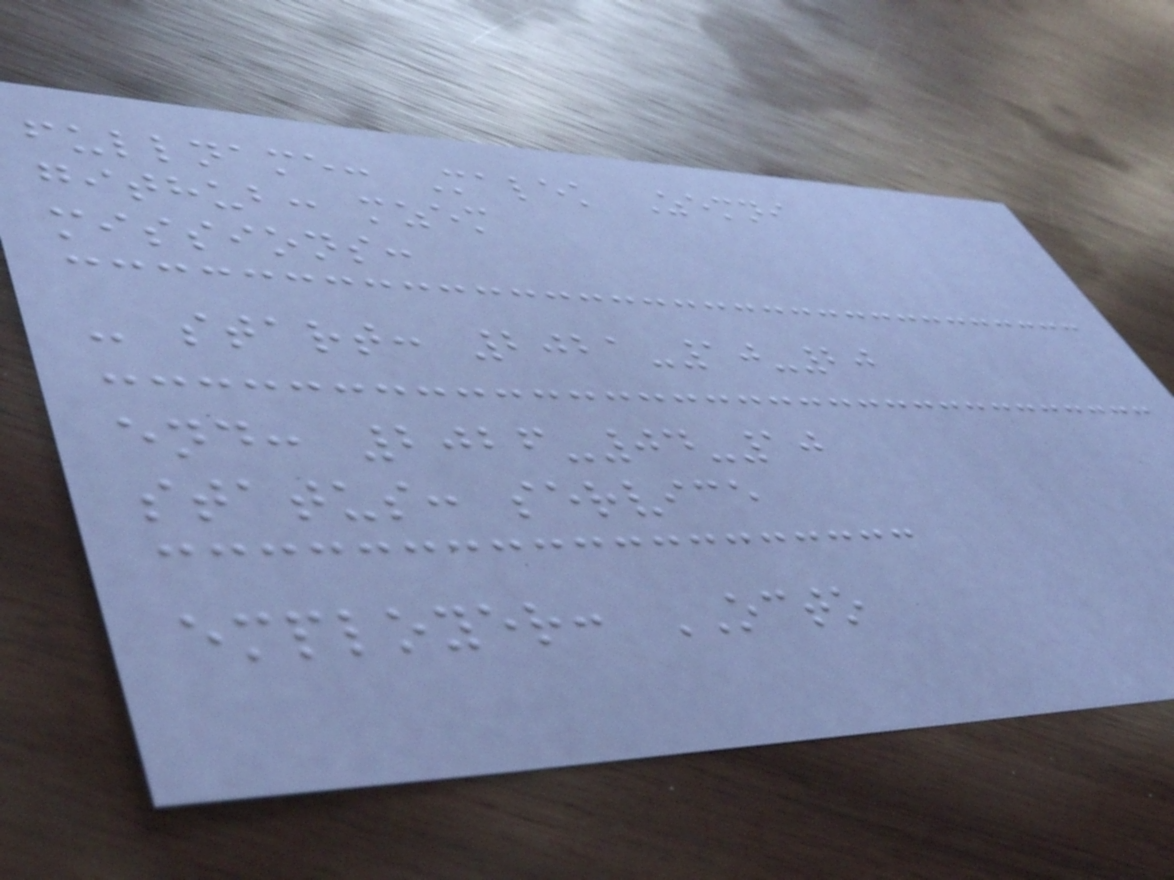fullname: Malek Zemni
github: mzem
missions:
- start: 2021-10-20
end: 2026-04-10
status: service
employer: OCTO
